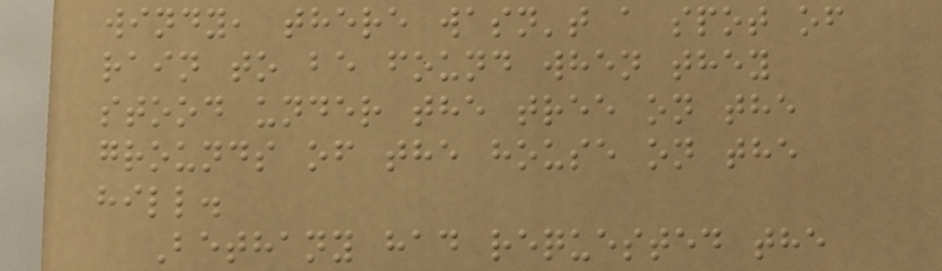windy, there wasn't a spot of
rain to be found when they
stood under the tree on the
grounds of the house on the
hill.
Bethany had requested the
